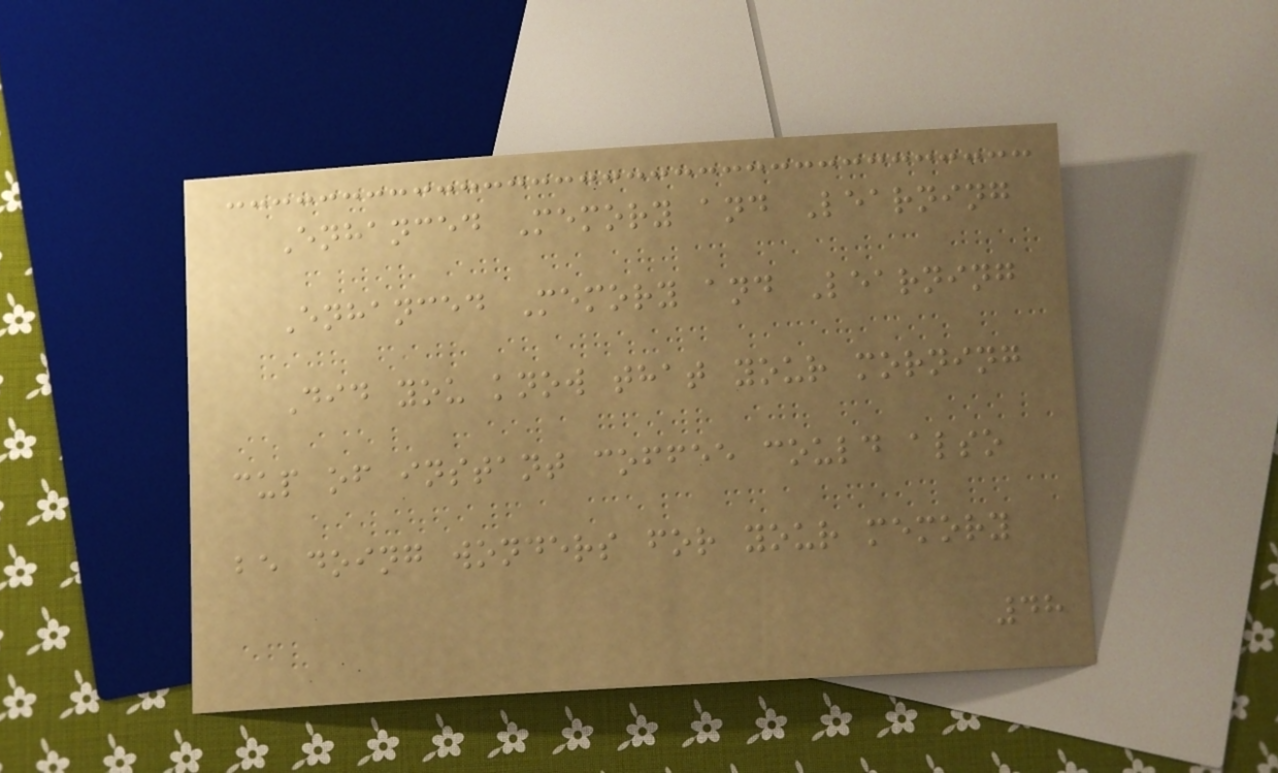Enhanced Memory and Learning
Enhanced Memory and Learning
Did you know that your morning
cup of instant coffee could also
be doing wonders for your memory
48
